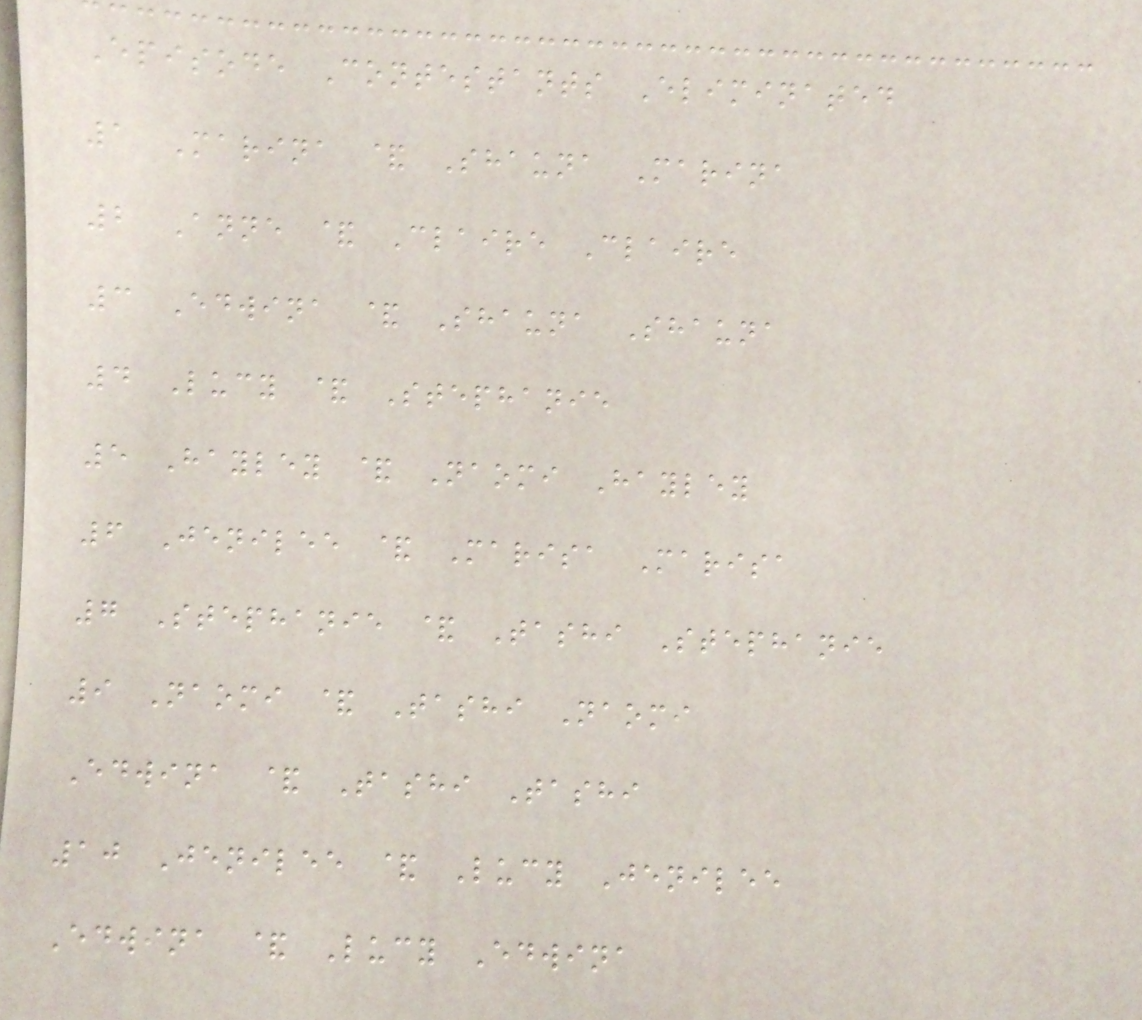Episode Contestants Eliminated
1 Marina & Shauna Marina
2 Anne & Claire Claire
3 Edwina & Shauna Shauna
4 Lucy & Stephanie
5 Hayley & Naomi Hayley
6 Jenilee & Marisa Marisa
7 Stephanie & Tashi Stephanie
9 Naomi & Tashi Naomi
Edwina & Tashi Tashi
10 Jenilee & Lucy Jenilee
Edwina & Lucy Edwina
